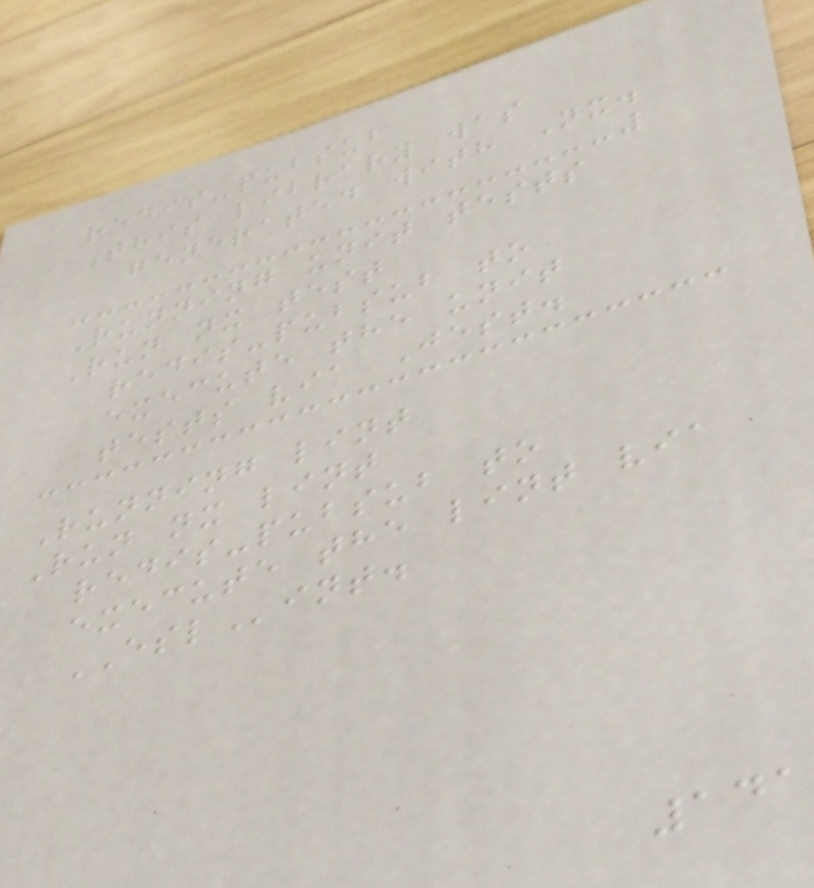redis-pubsub
This library was
generated with Nx.
Running unit tests
Run nx test
redis-pubsub to
execute the unit
tests via Jest.
Running lint
Run nx lint
redis-pubsub to
execute the lint via
ESLint.
141
